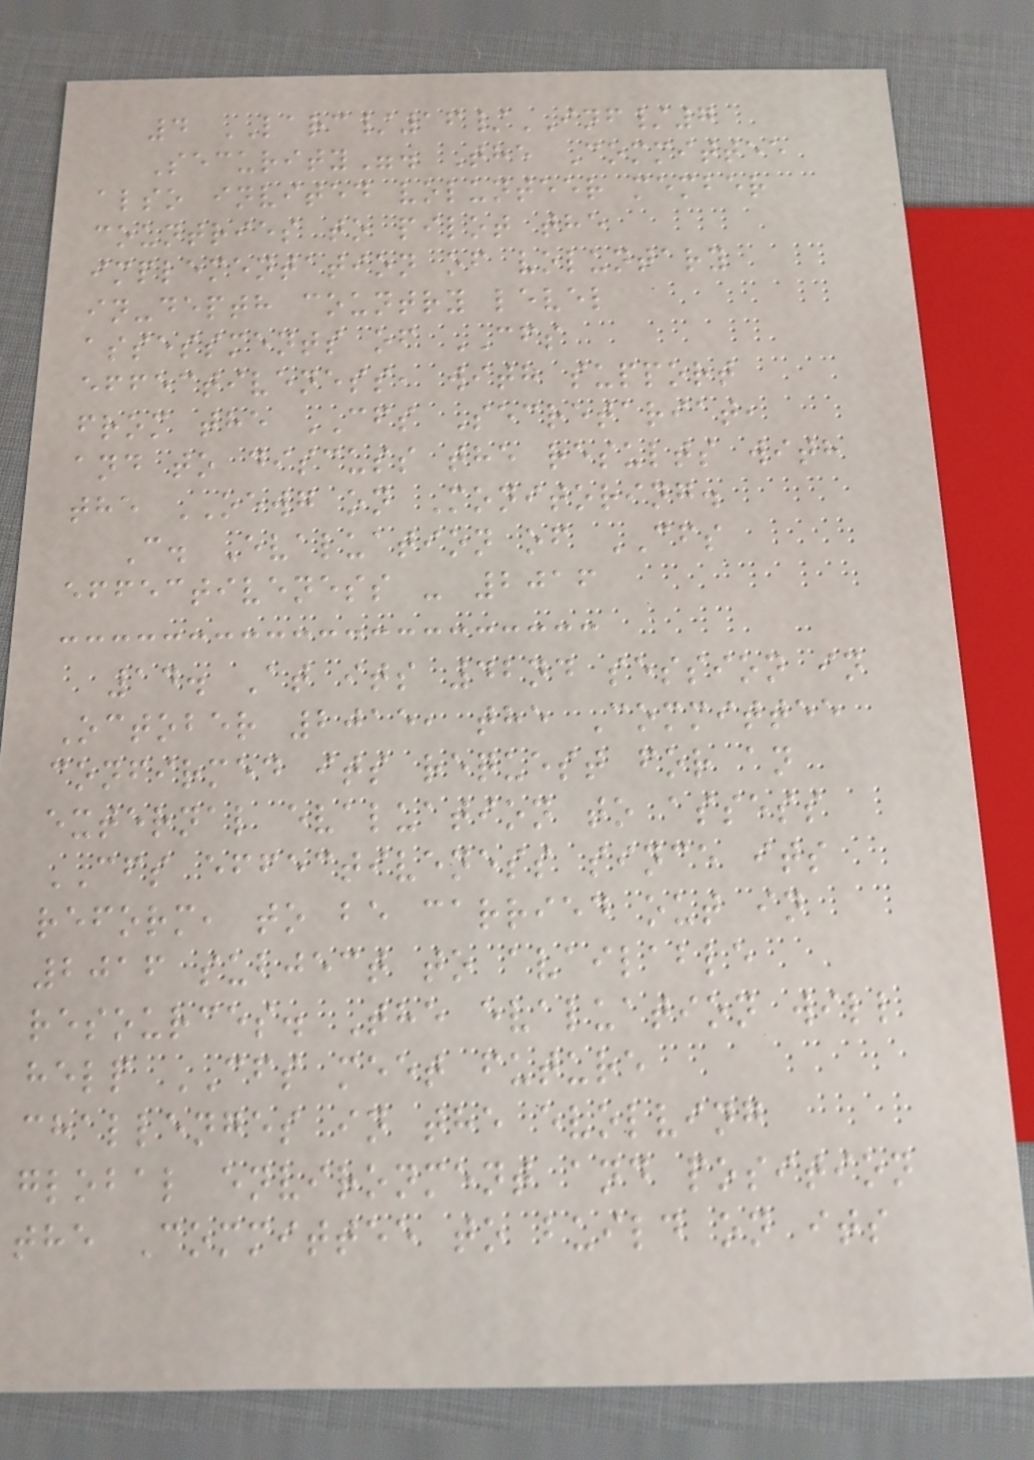4 LARC/16/INF/7
Security". The Committee
also invited volunteer member
countries to pilot the
implementation of voluntary
in-depth country level
assessments of CFS
effectiveness, with support
from the CFS Secretariat,
and to discuss the results with
the OEWG on Monitoring.
C. Evaluation of CFS
effectiveness - 2016
14. At its 42nd session in
October 2015, the Committee
confirmed its request for an
external evaluation to assess
CFS effectiveness since its
reform, to be carried out in
2016 subject to available
resources. The evaluation will
help CFS meet future
challenges in the evolving
global environment and position
the Committee to build on its
